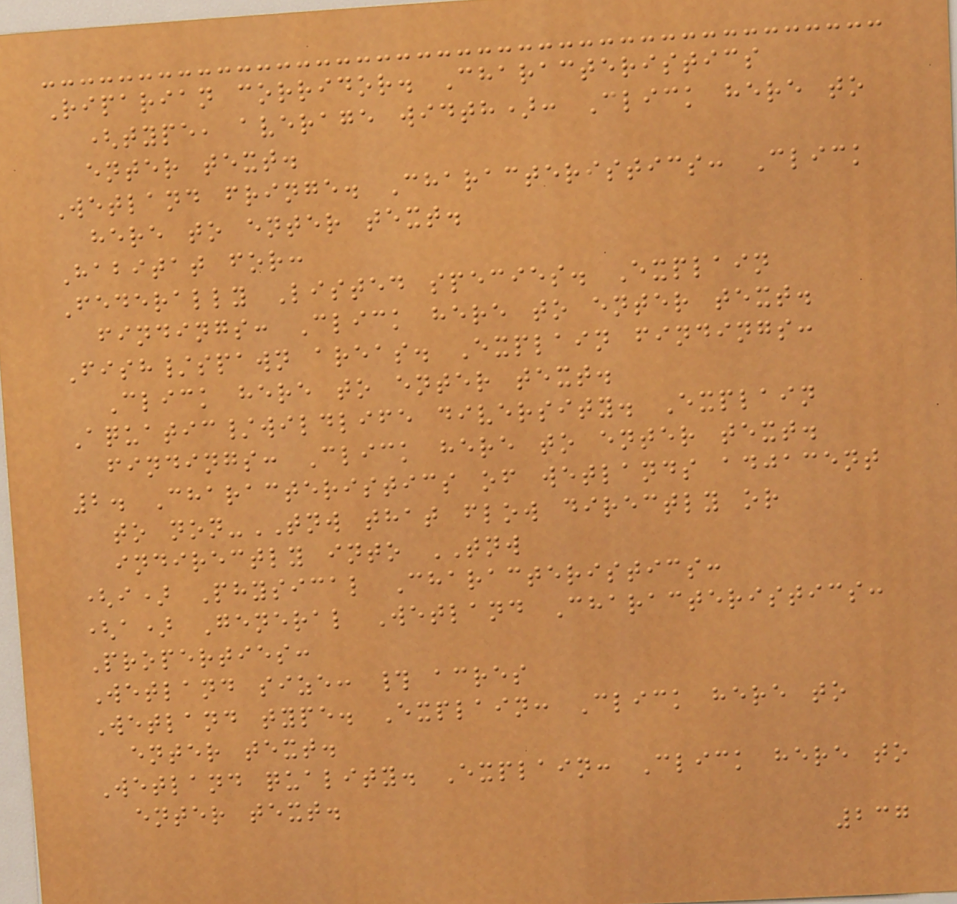Riparian corridor. Characteristics
(type, average width): Click here to
enter text.
Wetland fringe. Characteristics: Click
here to enter text.
Habitat for:
Federally Listed species. Explain
findings: Click here to enter text.
Fish/spawn areas. Explain findings:
Click here to enter text.
Aquatic/wildlife diversity. Explain
findings: Click here to enter text.
2. Characteristics of wetlands adjacent
to non-TNW that flow directly or
indirectly into TNW
(i) Physical Characteristics:
(a) General Wetland Characteristics:
Properties:
Wetland size: # acres
Wetland type. Explain: Click here to
enter text.
Wetland quality. Explain: Click here to
enter text.
237
